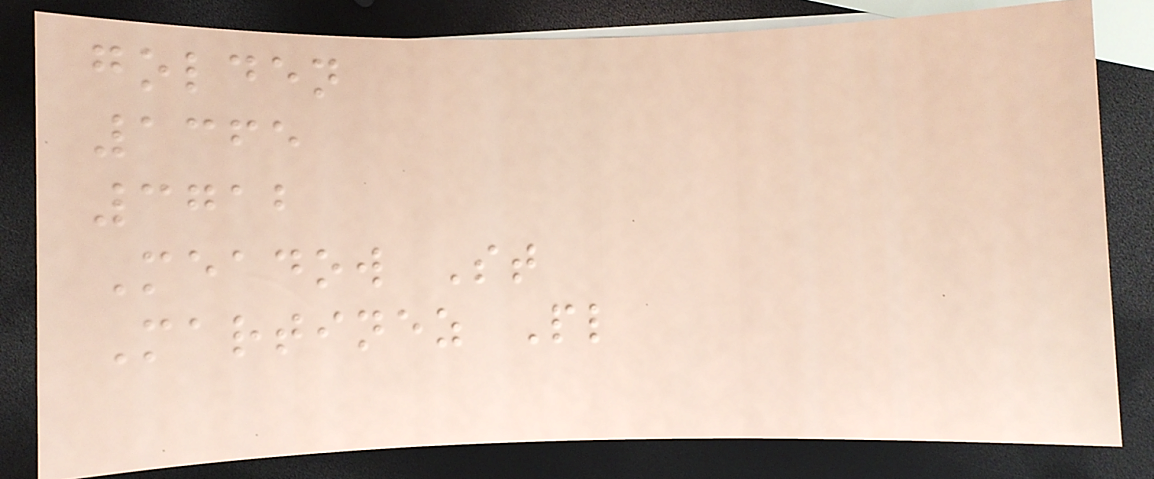golden
1365
3712
Meadow St
Martinez Pl
